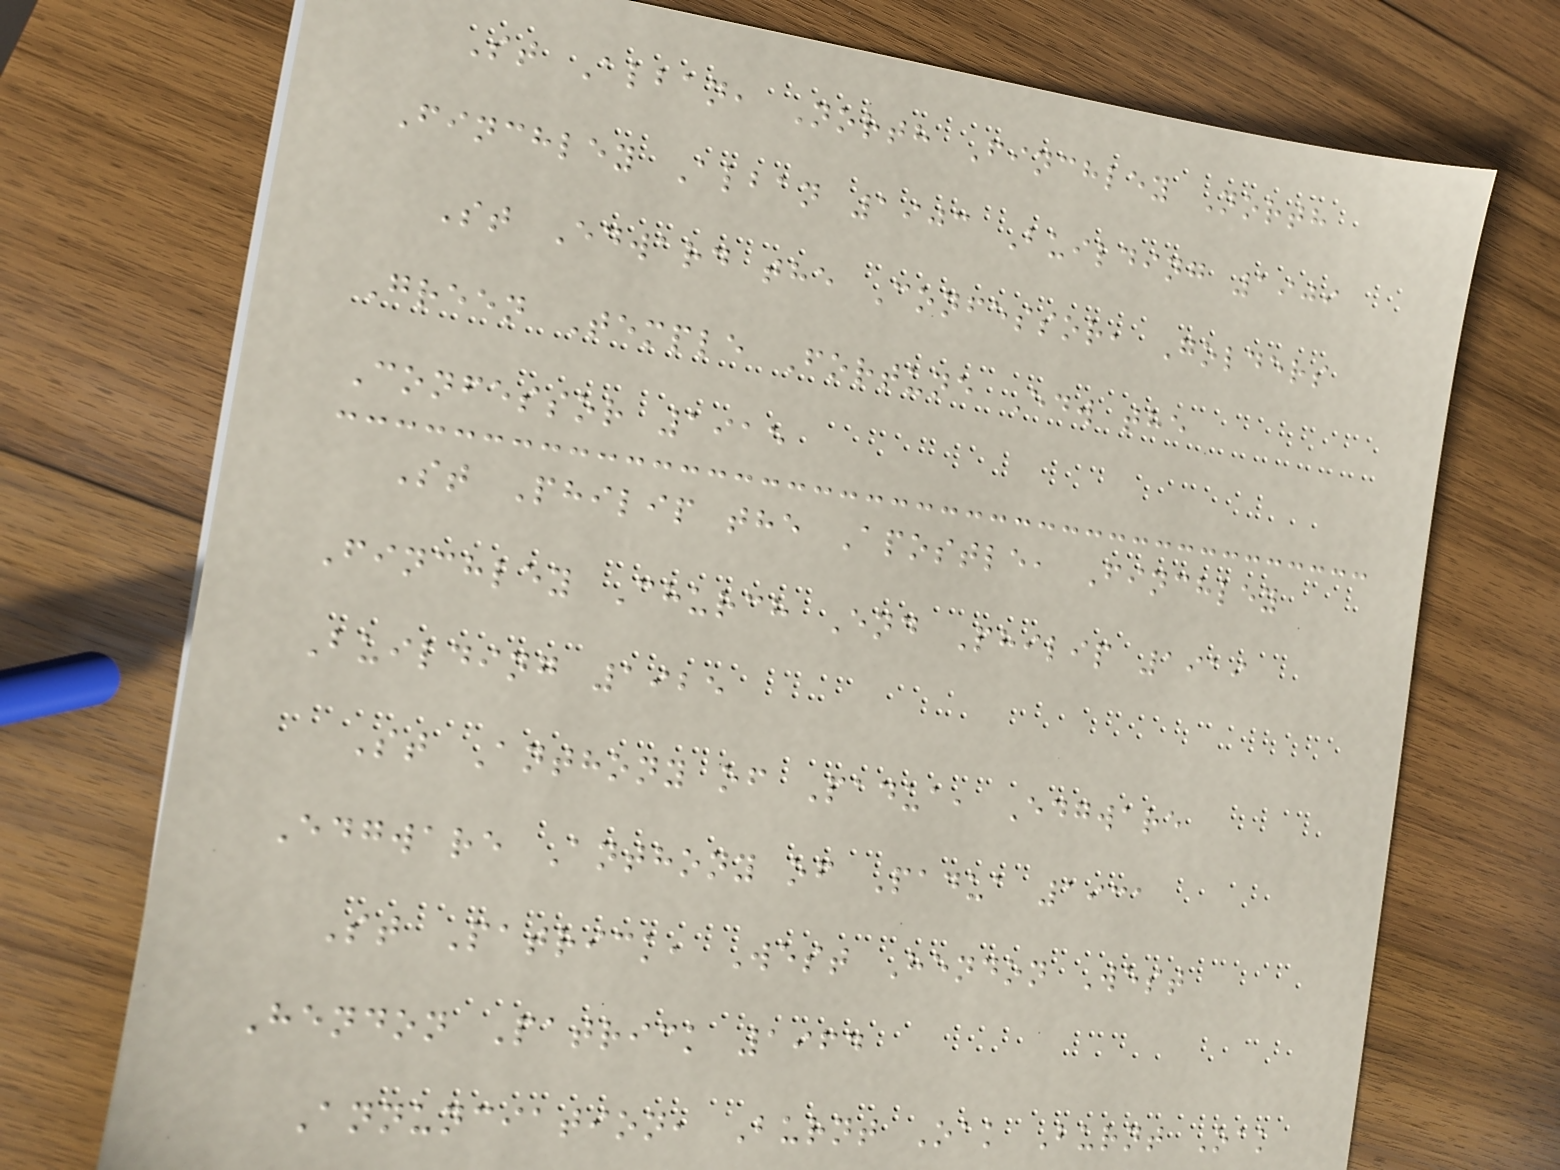St Alban, North Finchley North
Finchley Alban 1903 Building 1909
St Edward the Confessor, Golders
Green Temple Fortune Edw the
Confessor 1915
St Philip the Apostle, Finchley
Finchley Church End Philip 1919
Building 1925
St Anthony of Padua, Edgware
Edgware Anthony of Padua 1931
St Patrick, West Hendon West
Hendon Patrick 1964
Annunciation, Burnt Oak Burnt Oak
